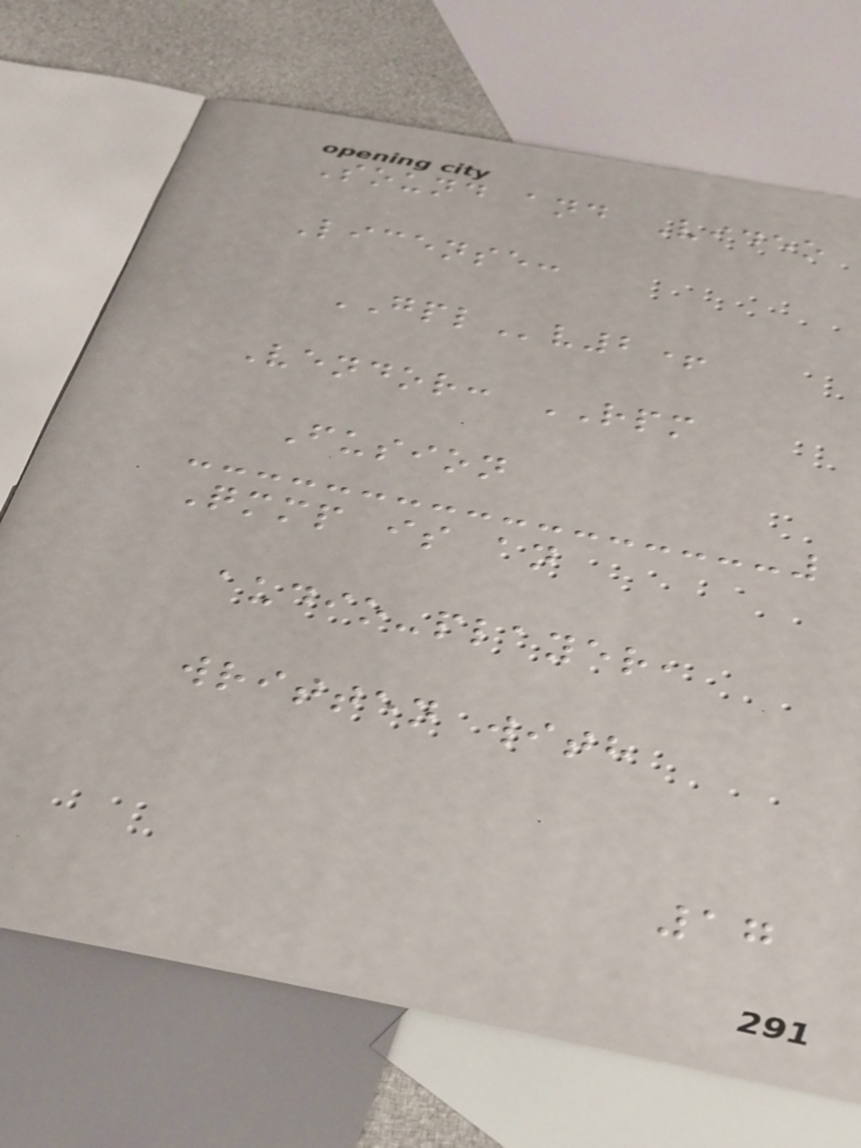Sound and Video
License:
GPLv2+
Vendor: RPM
Fusion
Qmmp is an
audio-player,
written with
17
